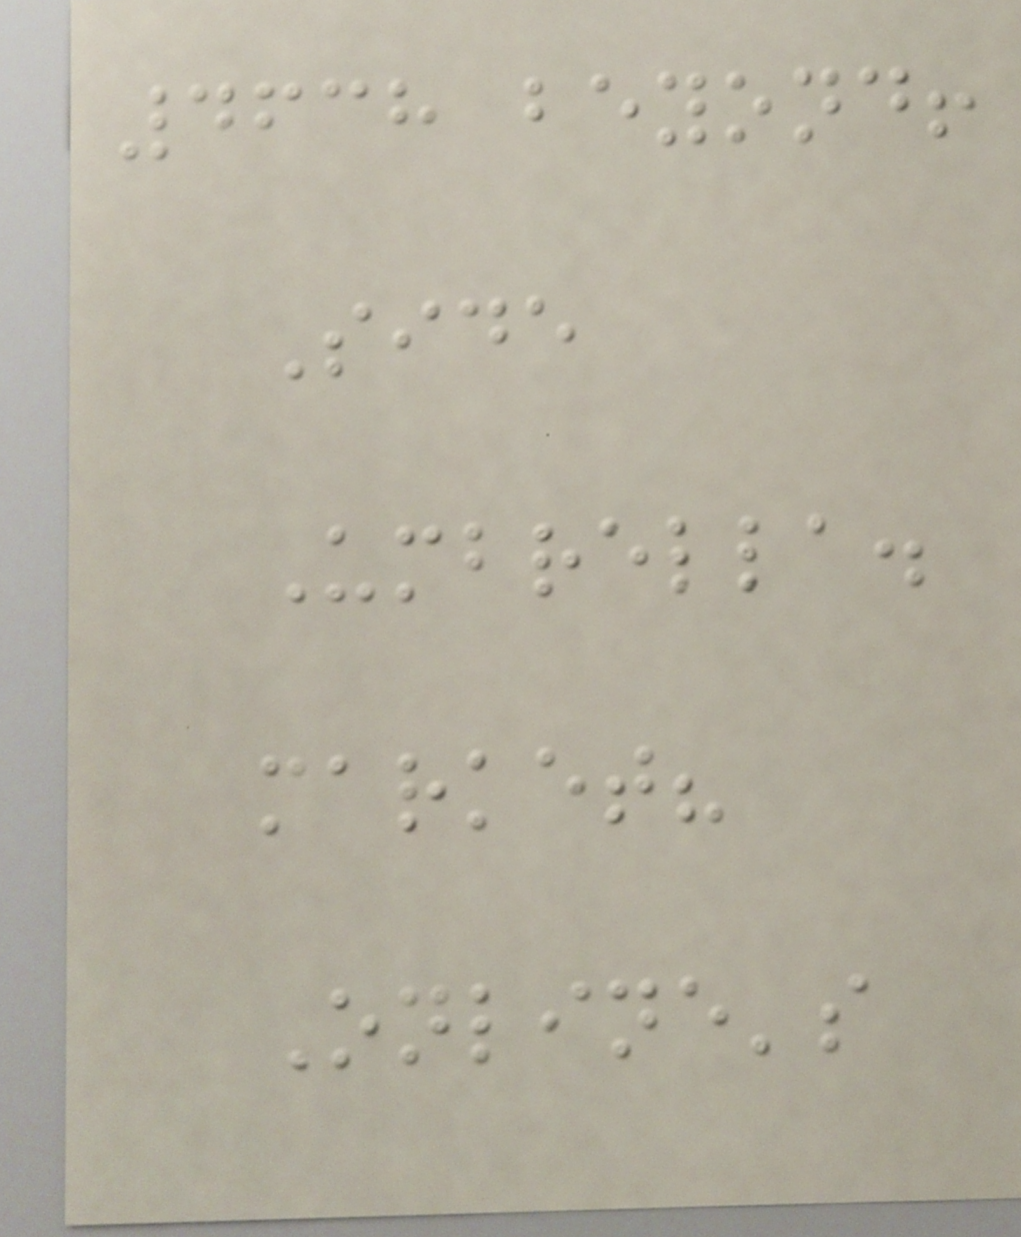4638 beyond!
Side
Umbrella.
market?
Online's
